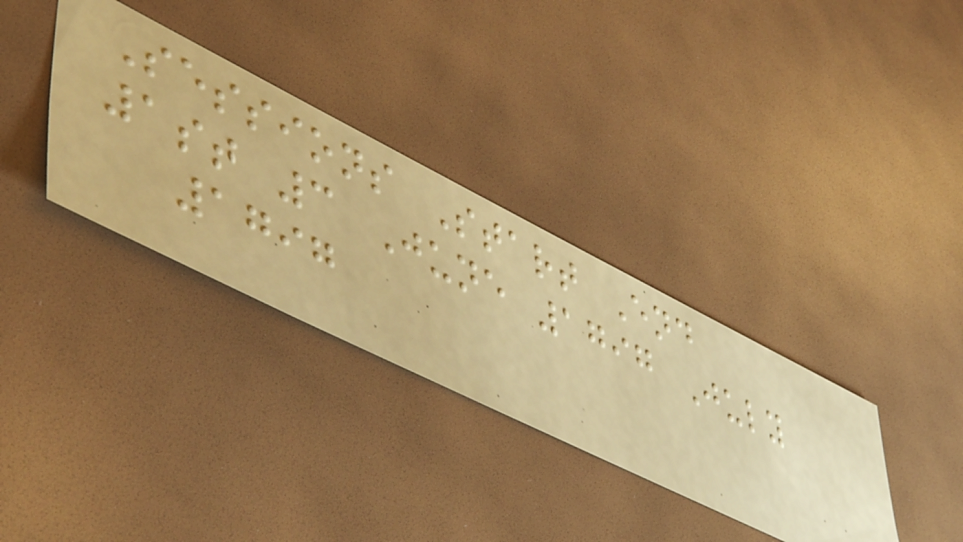Sessions Start End
1st 3 June 1797 July
1797
